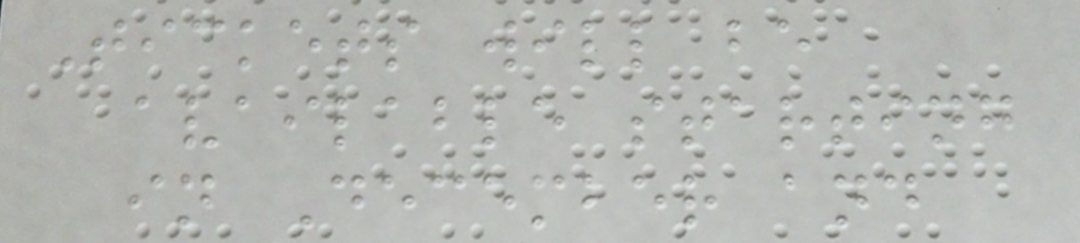Tickets will be
available starting
in December and
